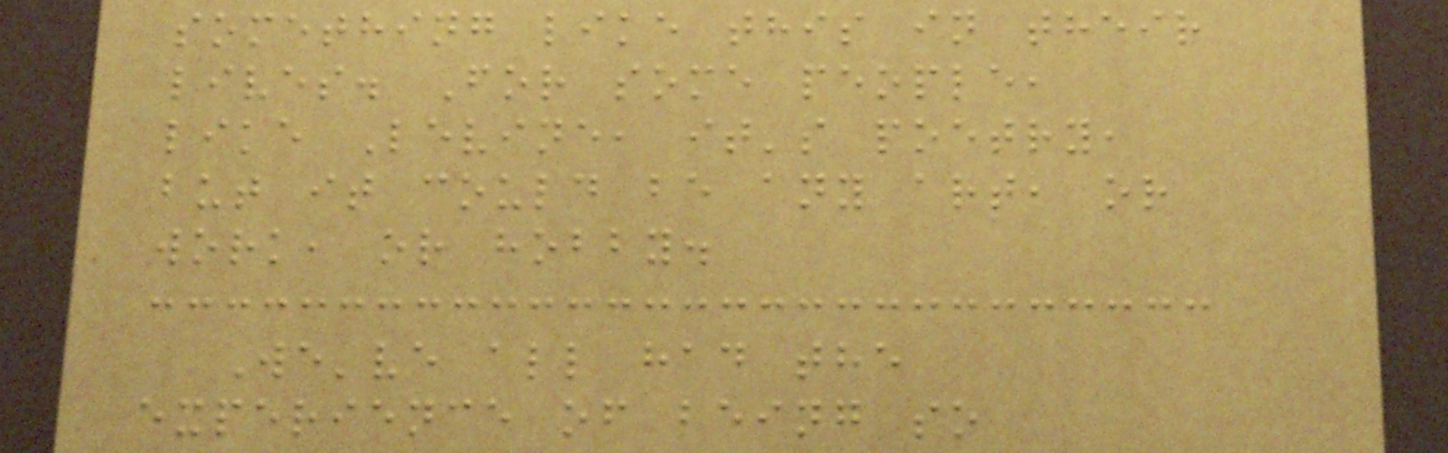something like this in their
lives. For some people,
like Levine, it's poetry,
but it could be any art, or
work, or hobby.
We've all had the
experience of being so
